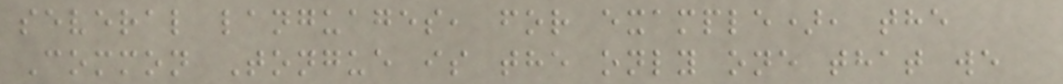several languages, for example), the
Common Tongue is the only one that we
